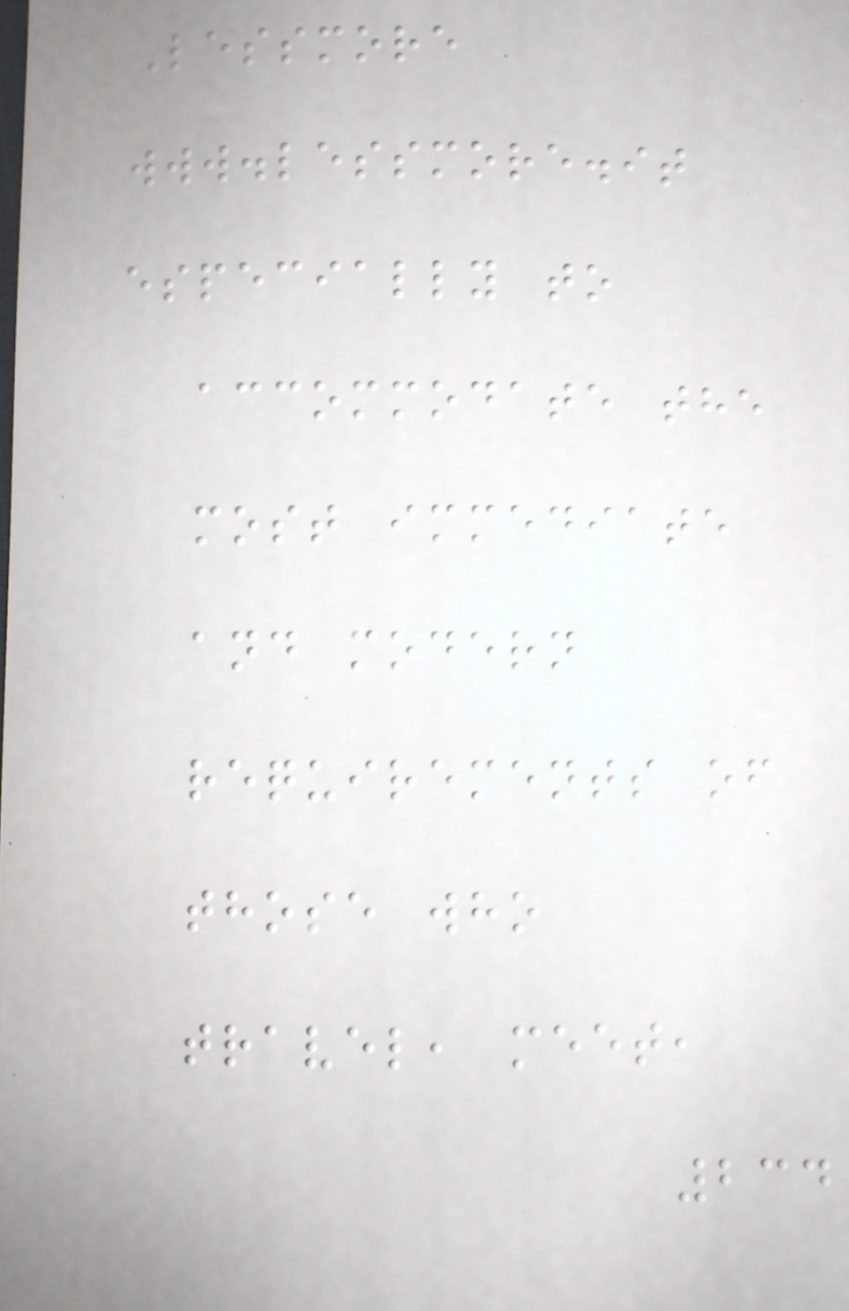Lessmore
www.lessmore.it
especially to
accommodate the
most immediate
and modern
requirements of
those who
travel, meet,
234
